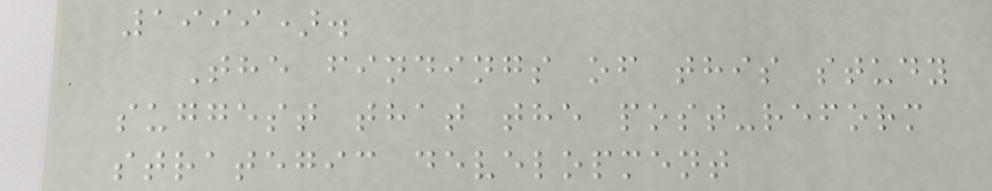1999).
The findings of this study
suggest that the post-reform
strategic development
